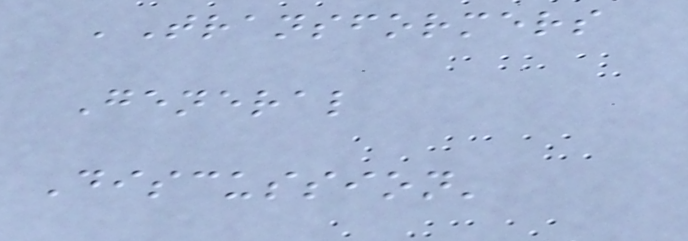'Transformers
General
Discussion'
